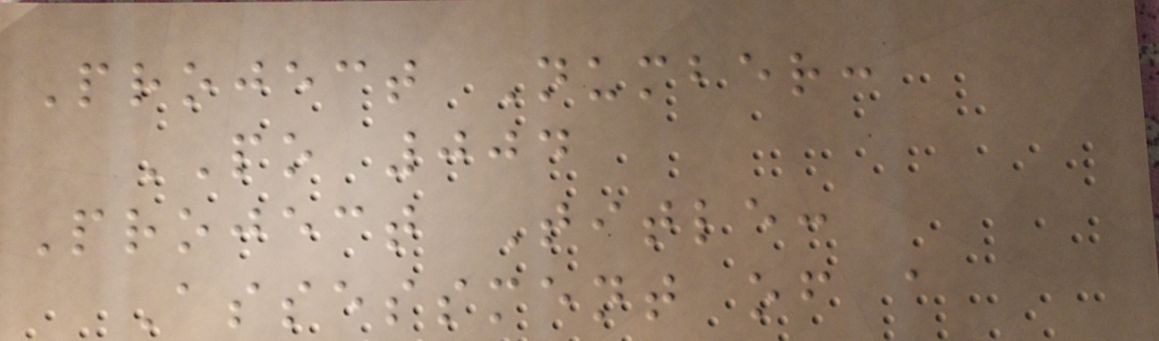Project Number:
PO 004
Project Title:
Assessment of a
